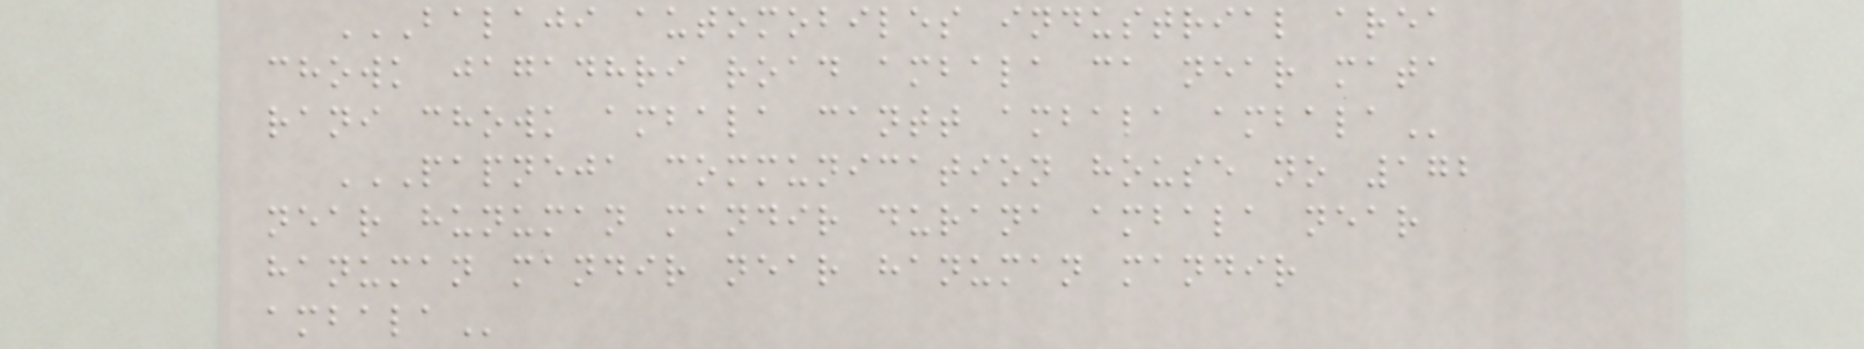BALAJI AUTOMOBILES INDUSTRIAL AREA
CHOWK JAGADHRI ROAD AMBALA CA NEAR MATA
RANI CHOWK AMBALA CANTT AMBALA AMBALA
PAPNEJA COMMUNICATION HOUSE NO 172
NEAR HUNUMAN MANDIR DURANA AMBALA NEAR
HANUMAN MANDIR NEAR HANUMAN MANDIR
AMBALA
